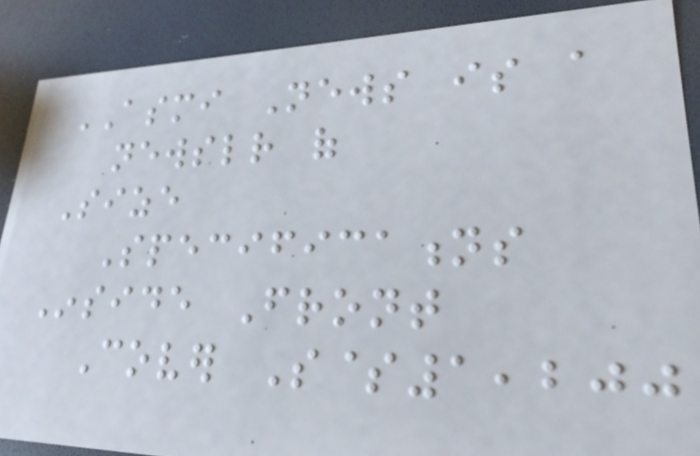ASMI News is a
newsletter of
Size
Specifications
Inside Front
Cover S$1,200
